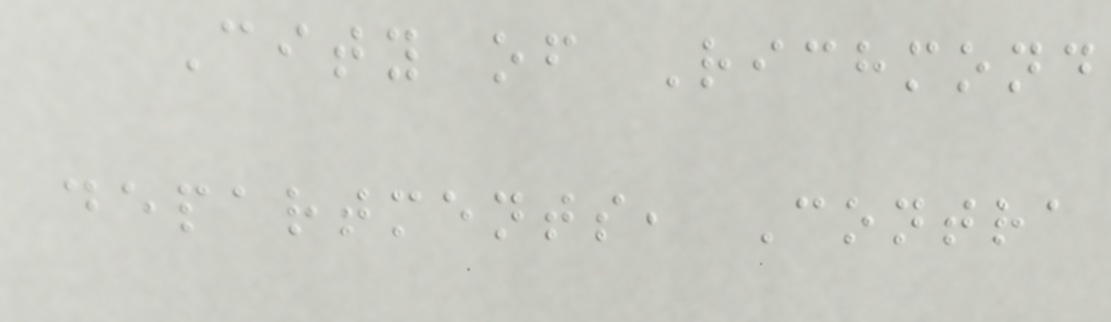City of Richmond
departments, Contra
